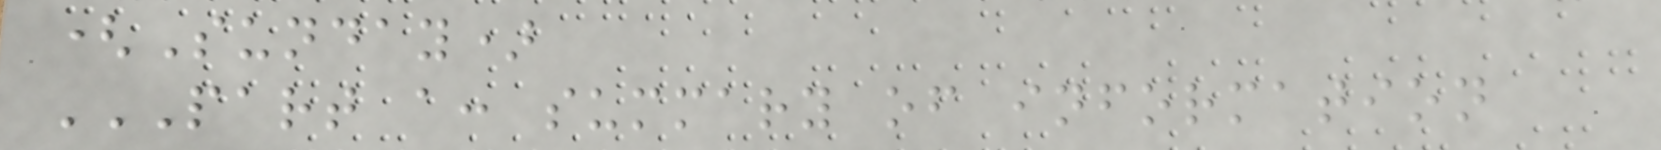(Sunday)
PART A: SUMMARY OF INFORMATION
